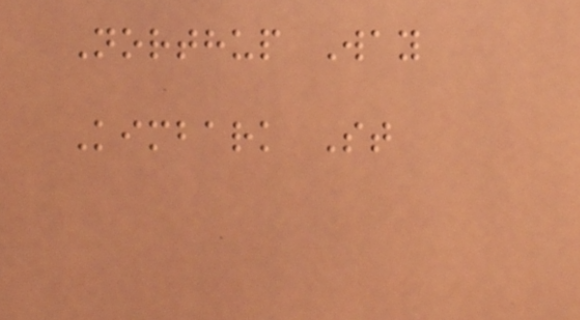Northup Way
Kimbark St
